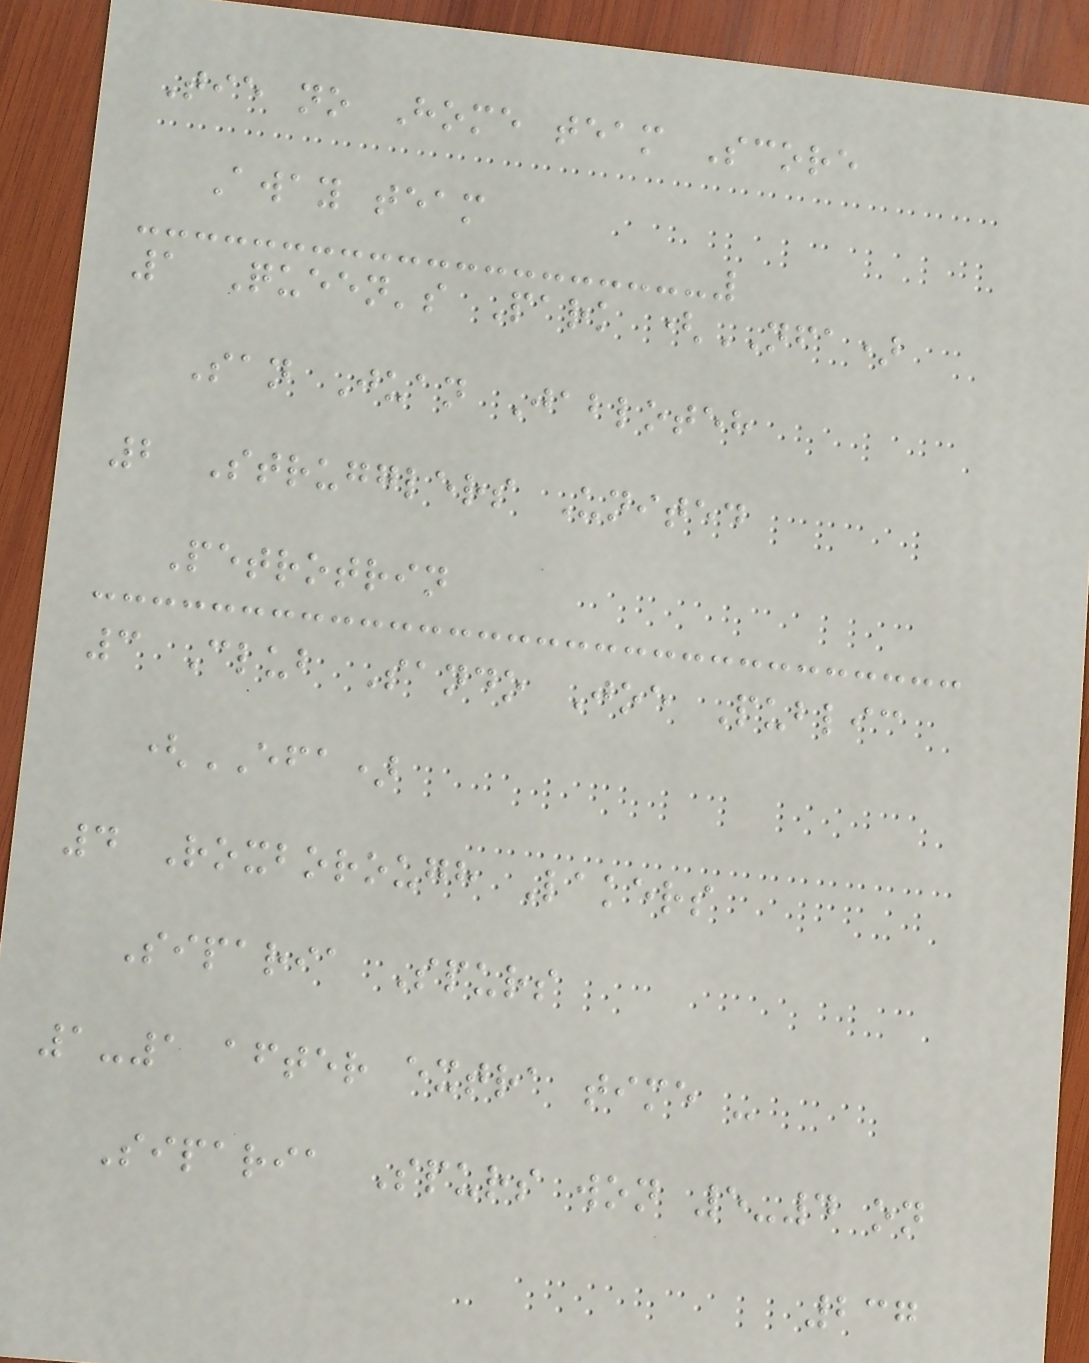Tie no Home team Score
Away team
1 Queen's Park (NFA)
San Juan Jabloteh
2 Strugglers United
Petrotrin
3 Club Sando Joe Public
(EFA)
4 Roxborough Lakers
Siparia Spurs
1-1 after extra time -
Siparia Spurs won 5-4 on
237
